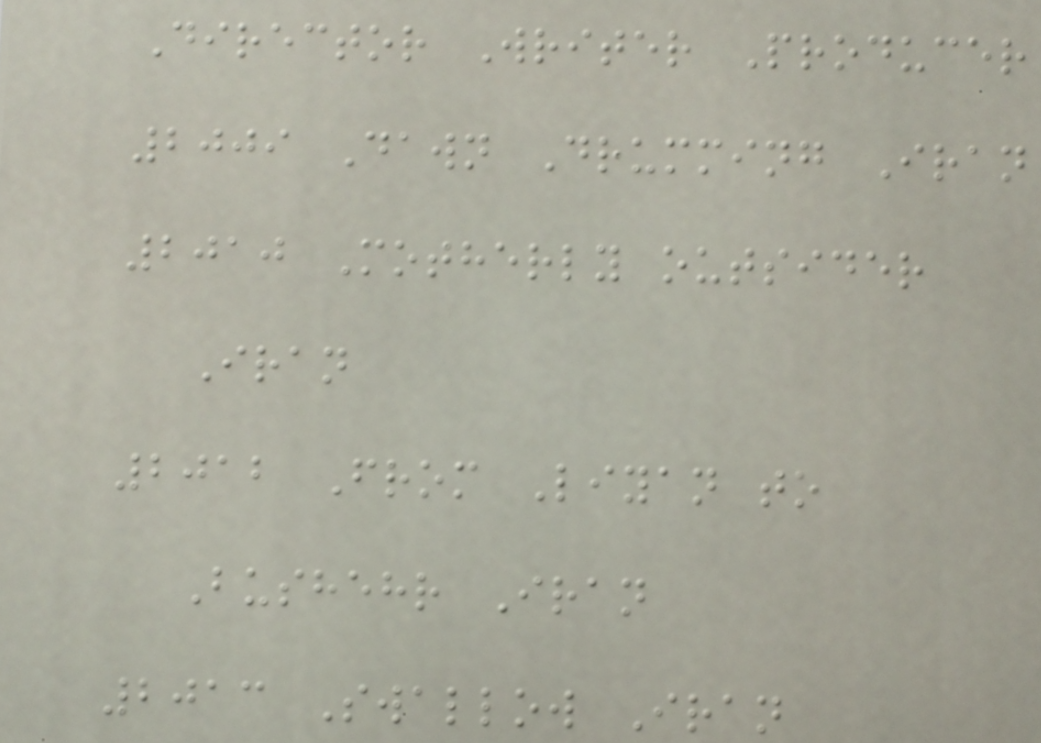Director Writer Producer
2009 Dawn Drumming Iran
2010 Motherly outsider
Iran
2012 From Liyan to
Bushehr Iran
2013 Swallow Iran
